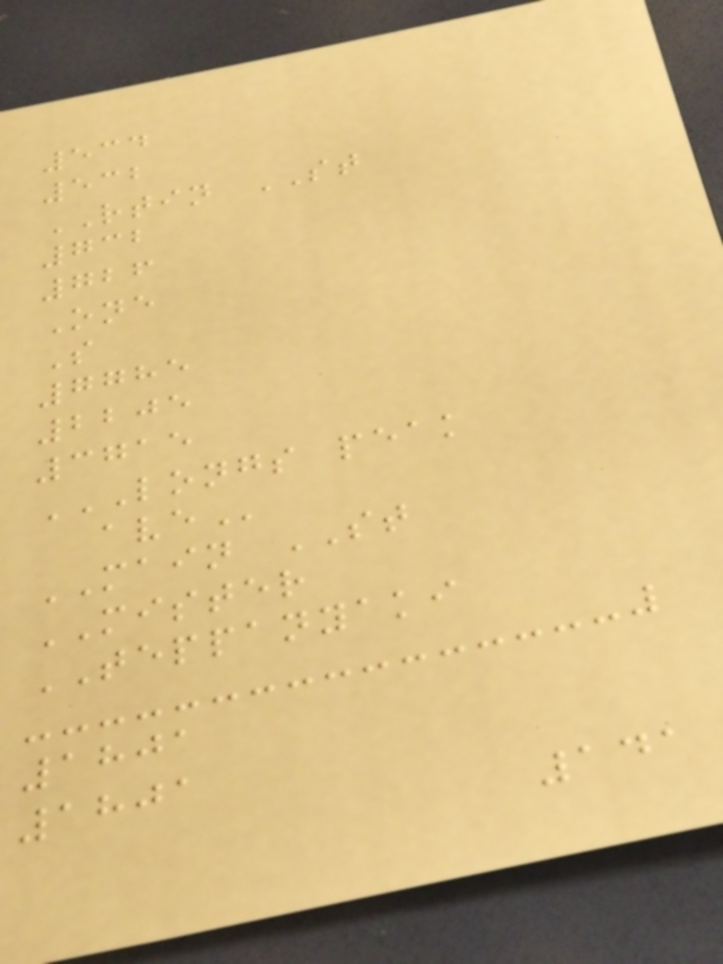534
532
RTIN ST
732
726
One
S
7785
2205
3715
LONGS PEAK
AVE
MAIN ST
MISTER
TEPPANYAKI
1801
1801
141
